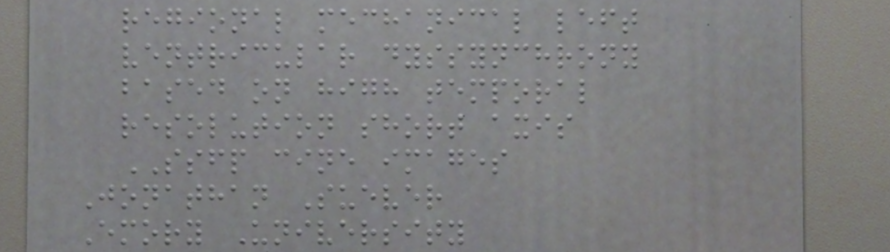regional mechanical left
ventricular dyssynchrony
based on high temporal
resolution short axis
SSFP cine images
Jonathan Suever
Emory University
